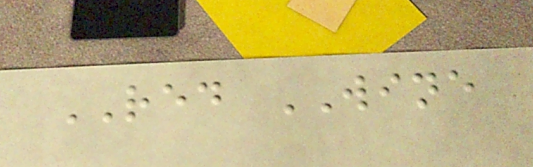RED WINE
